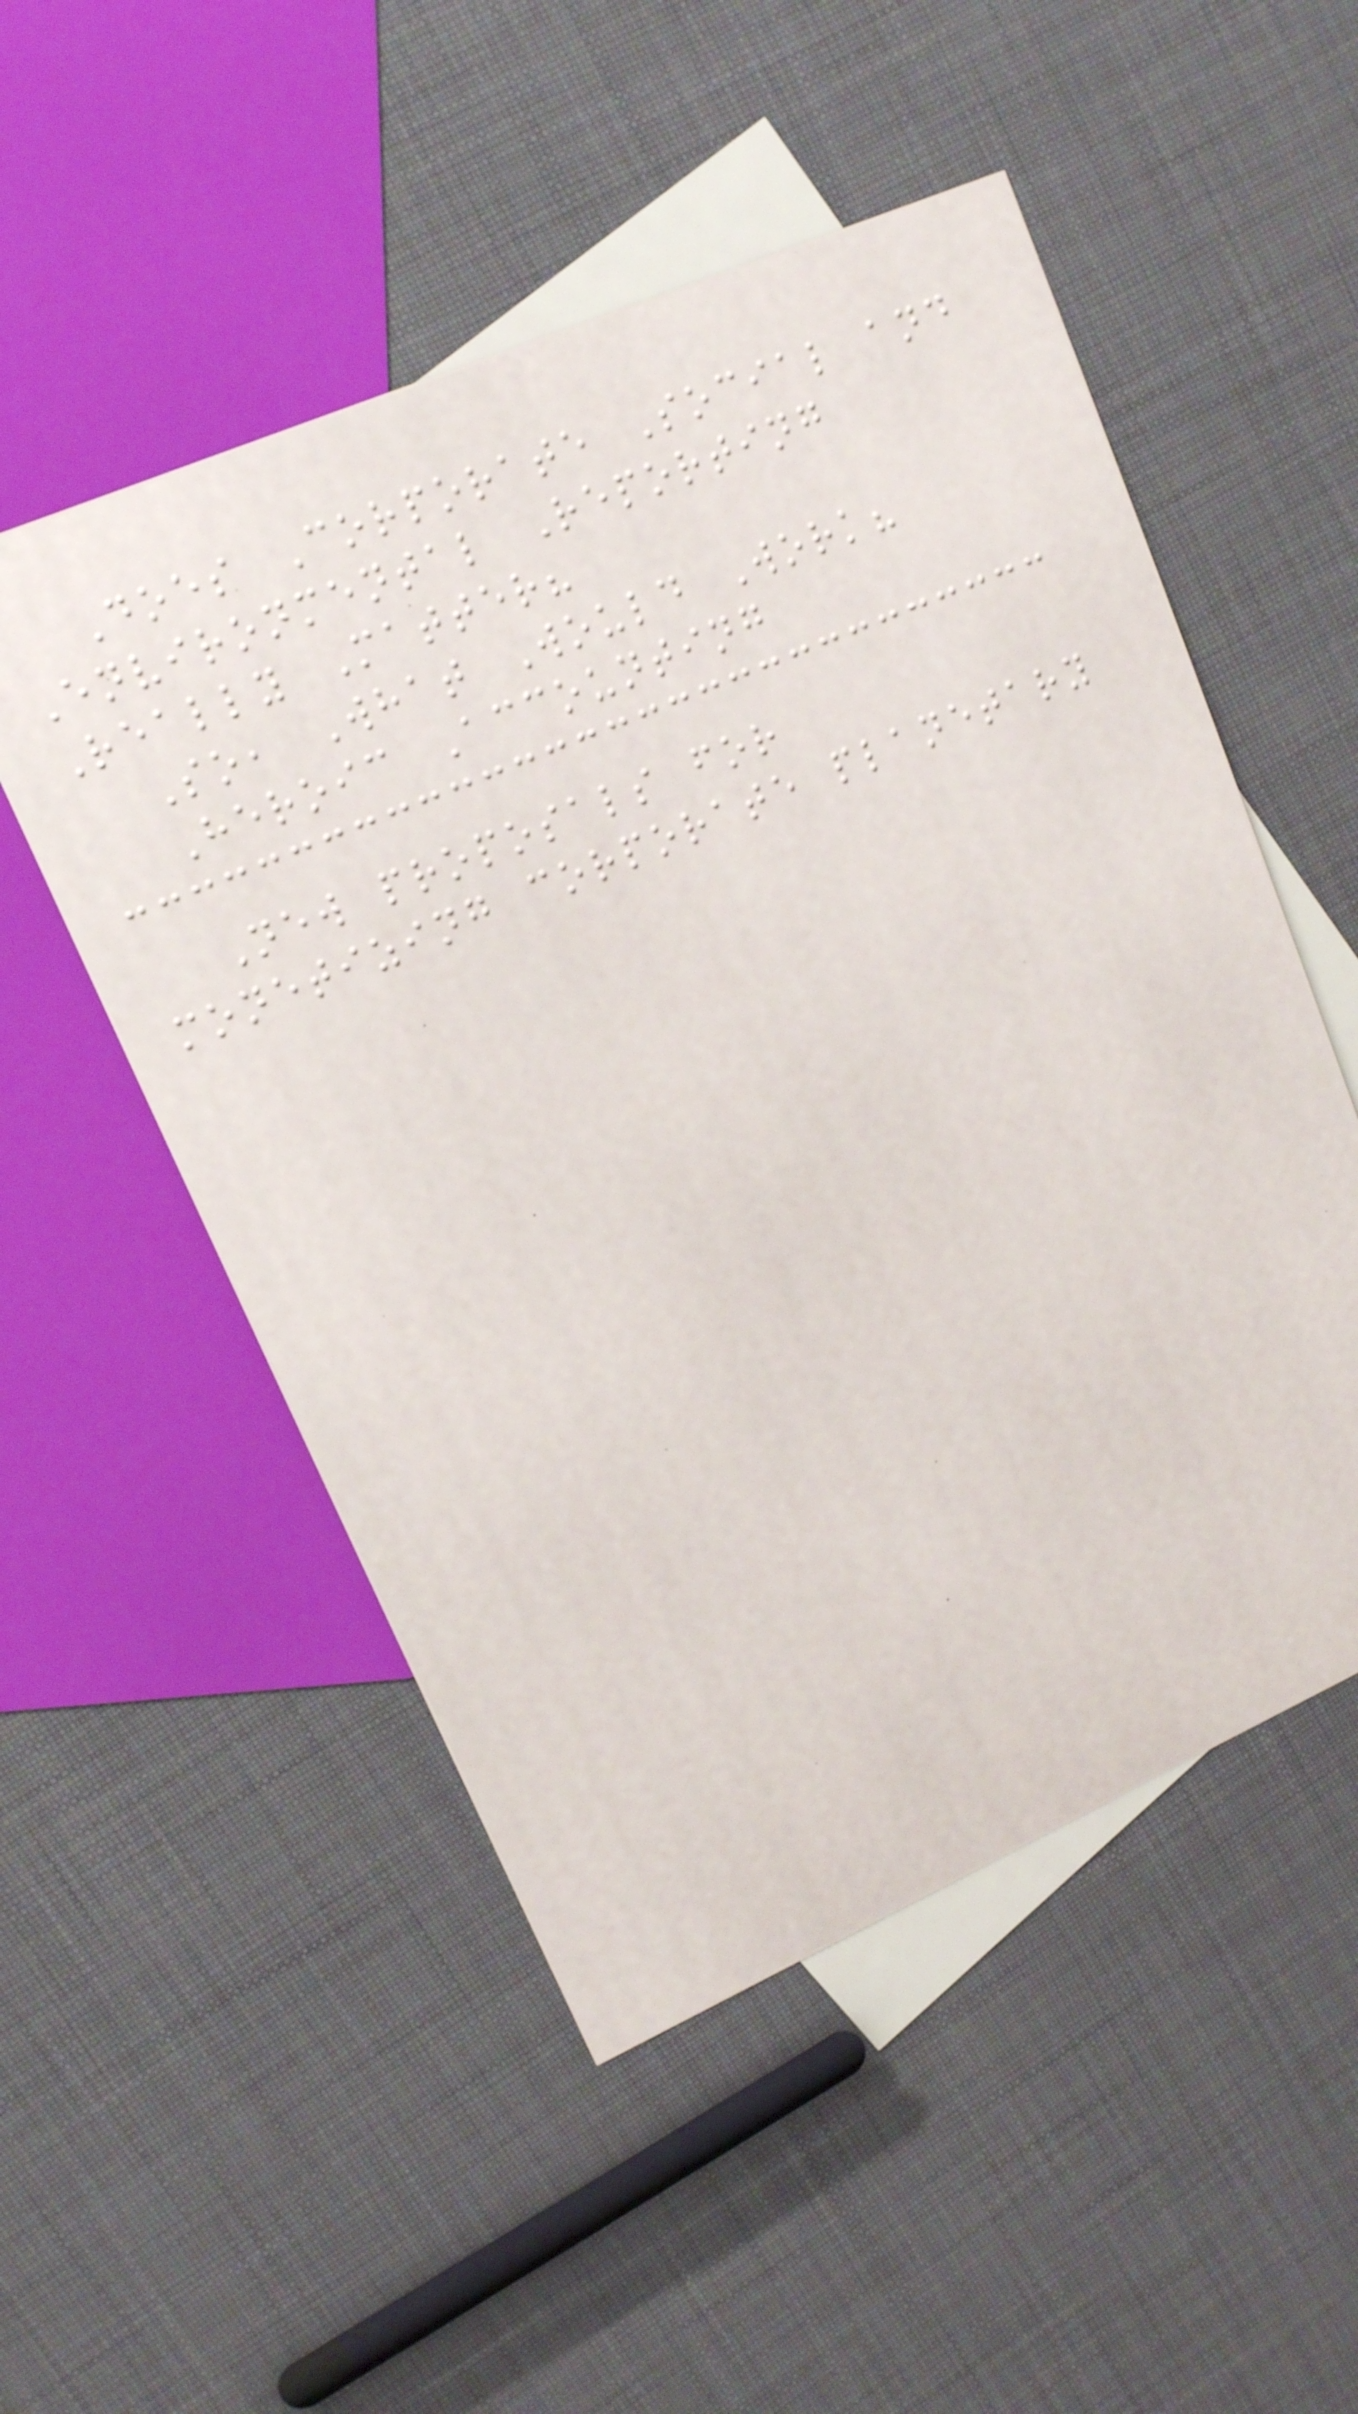Does Corporate Social and
Environmental Reporting
Really Matter?
So, What Would Work?
Heroic Accounting
New proposals for
monetizing corporate planetary
